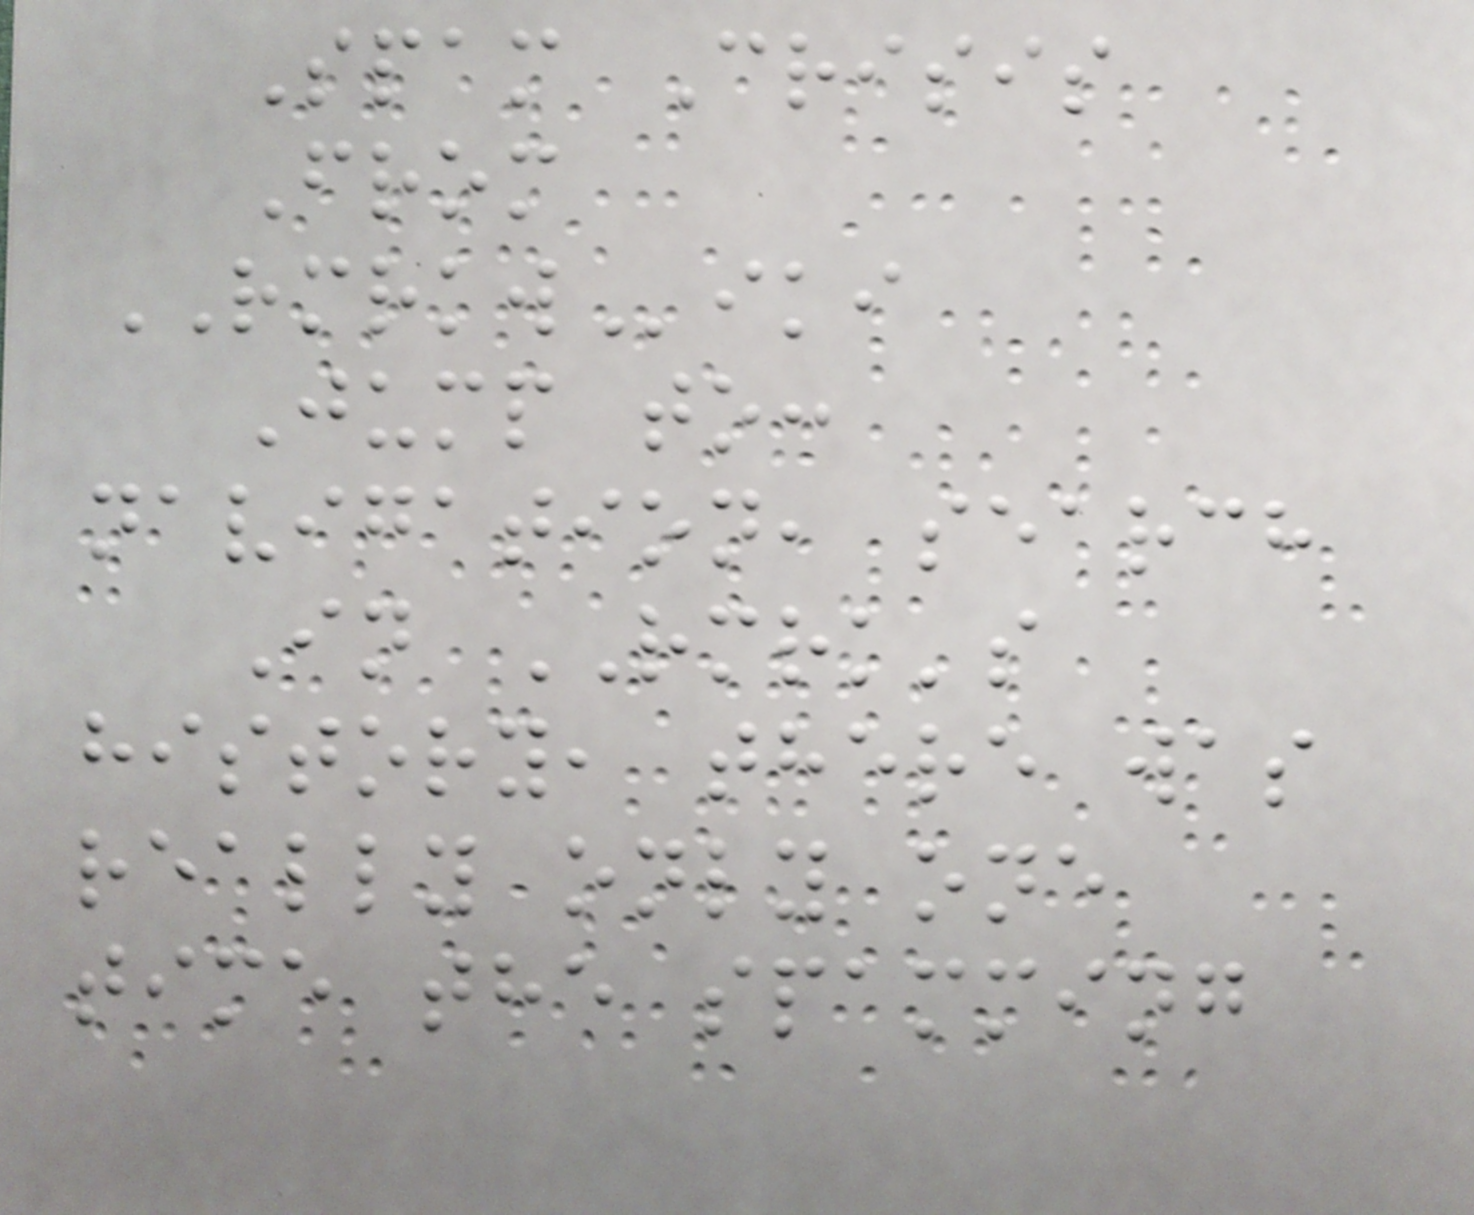Spam Crisis
From
RMRKWiki
Jump to:
navigation, search
In RMRK's
history, there was
really only one
time the spamming
